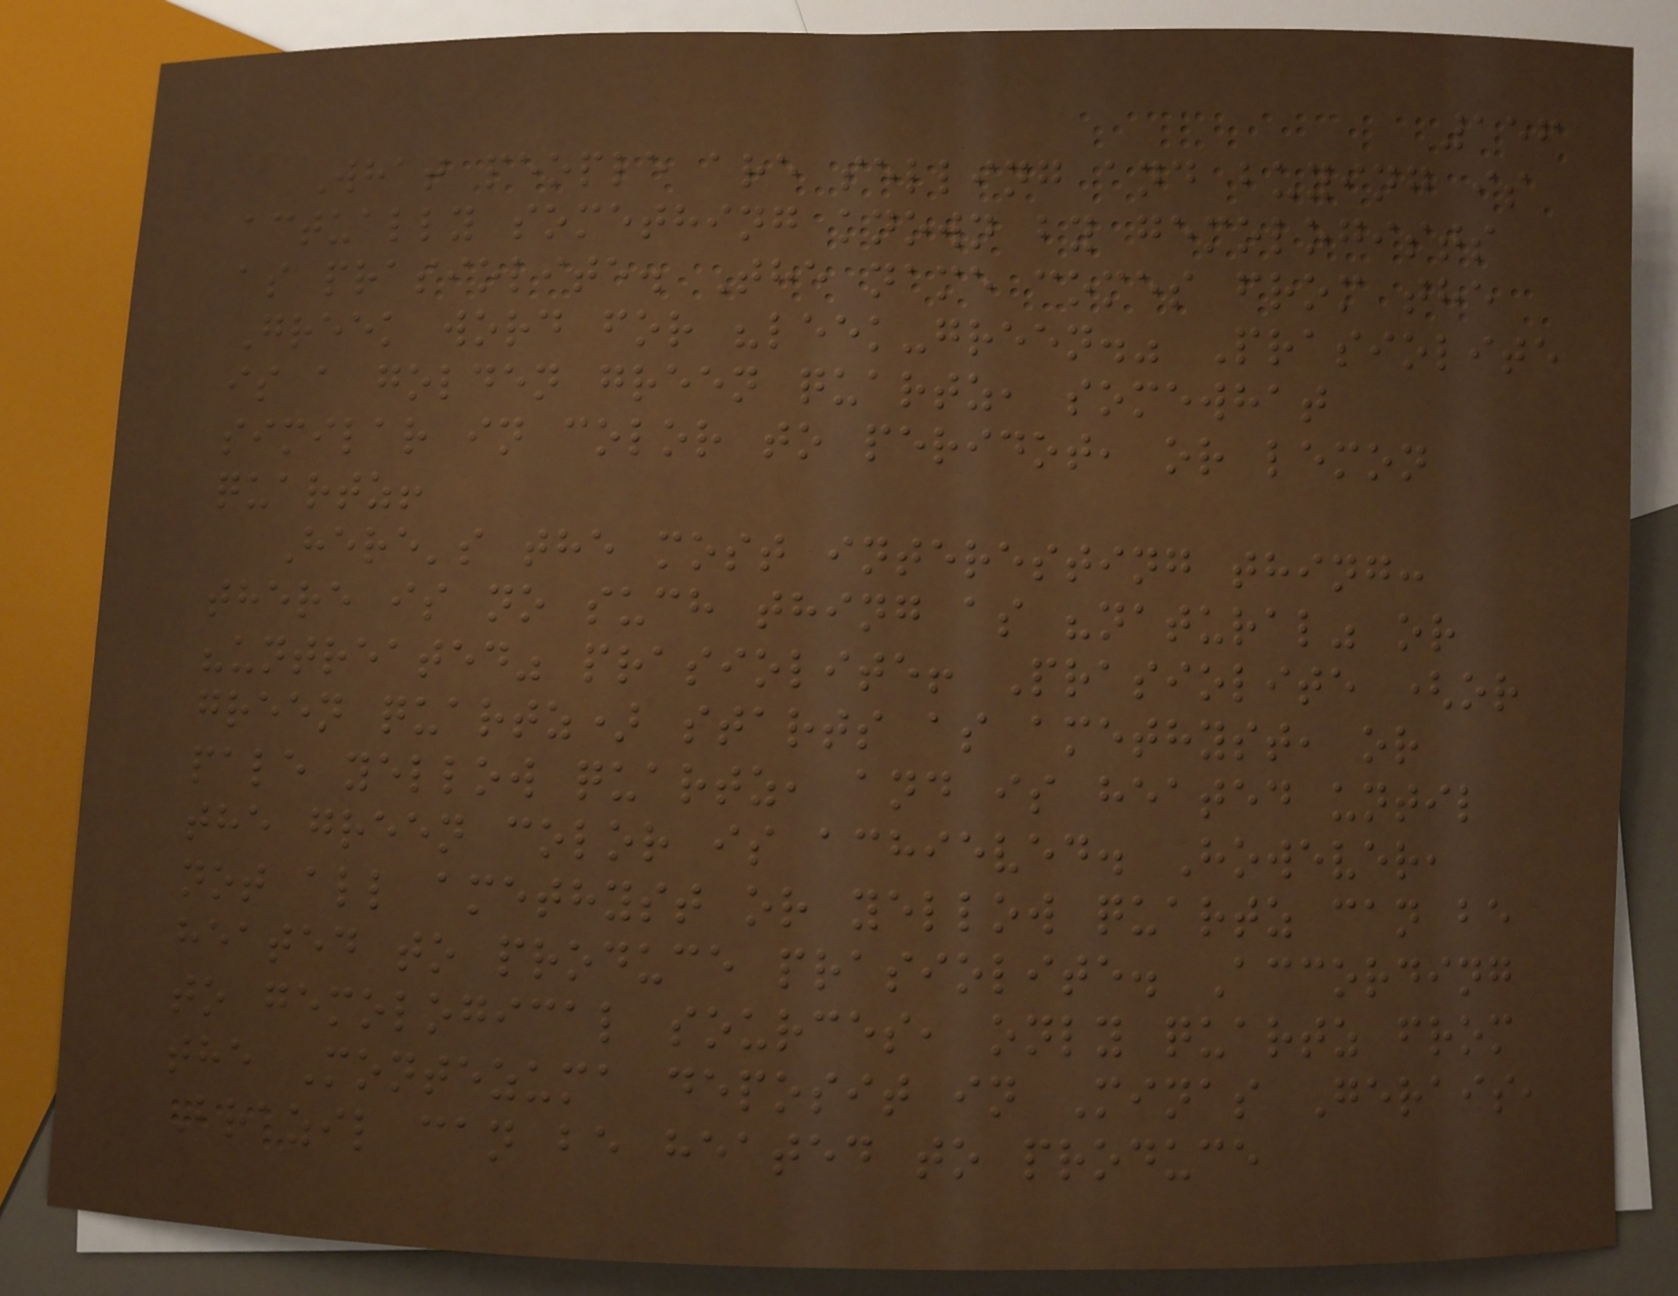156
What people are selling and buying is
actually something known by gemologists
as prasiolite. The name comes from the
Greek word for "leek-green." Prasiolite
is a golden green quartz, somewhat
similar in color to peridot, or lemon
quartz!
Here's the most interesting thing:
there is no such thing as "natural" or
"untreated" prasiolite! Prasiolite (or
green quartz) starts as amethyst, or
pale yellow quartz, and is heated until
the green color is achieved. However,
not all amethyst or yellow quartz can be
heated to produce prasiolite. According
to gemological sources, only quartz from
the Montezuma deposit in Minas Gerais,
Brazil can be heated to produce
